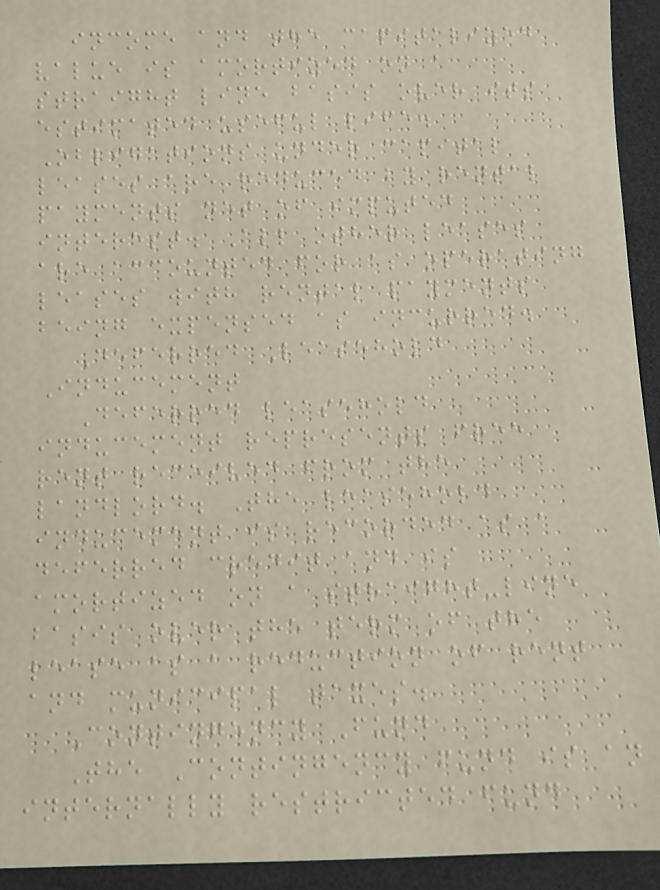income and the capitalized
value is amortized on a
straight line basis over its
estimated useful life.
Obligations under capital
leases are reduced by rental
payments net of imputed
interest. All other leases
are accounted for as operating
leases with rental payments
being expensed as incurred.
Deferred Leasehold
Inducement
Deferred leasehold
inducement represents free
rent received from the
landlord. The leasehold
inducement is recorded as a
deferred credit and is
amortized on a straight-line
basis over the term of the
lease as a reduction of rent
and municipal taxes.
Contingency Fund
The Contingency fund is an
internally restricted fund
